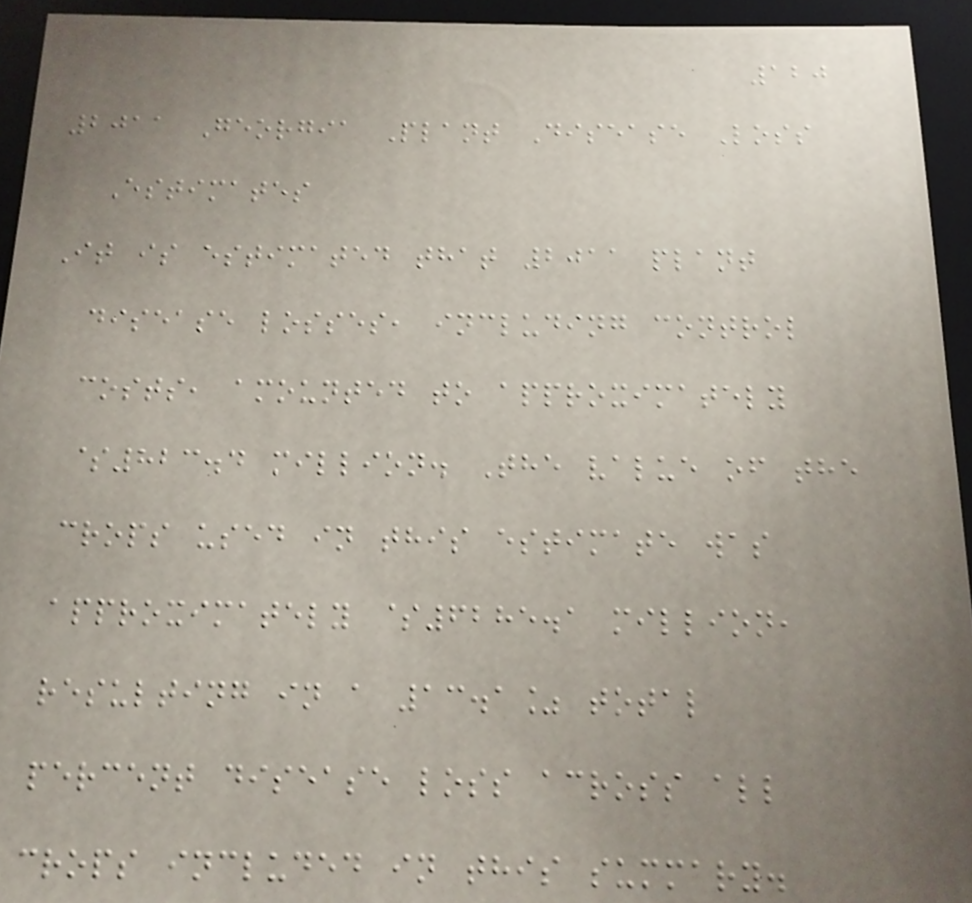120
2011 Georgia Plant Disease Loss
Estimates
It is estimated that 2011 plant
disease losses, including control
costs, amounted to approximately
$823.4 million. The value of the
crops used in this estimate was
approximately $6285.1 million,
resulting in a 13.1% total
percent disease loss across all
crops included in this summary.
